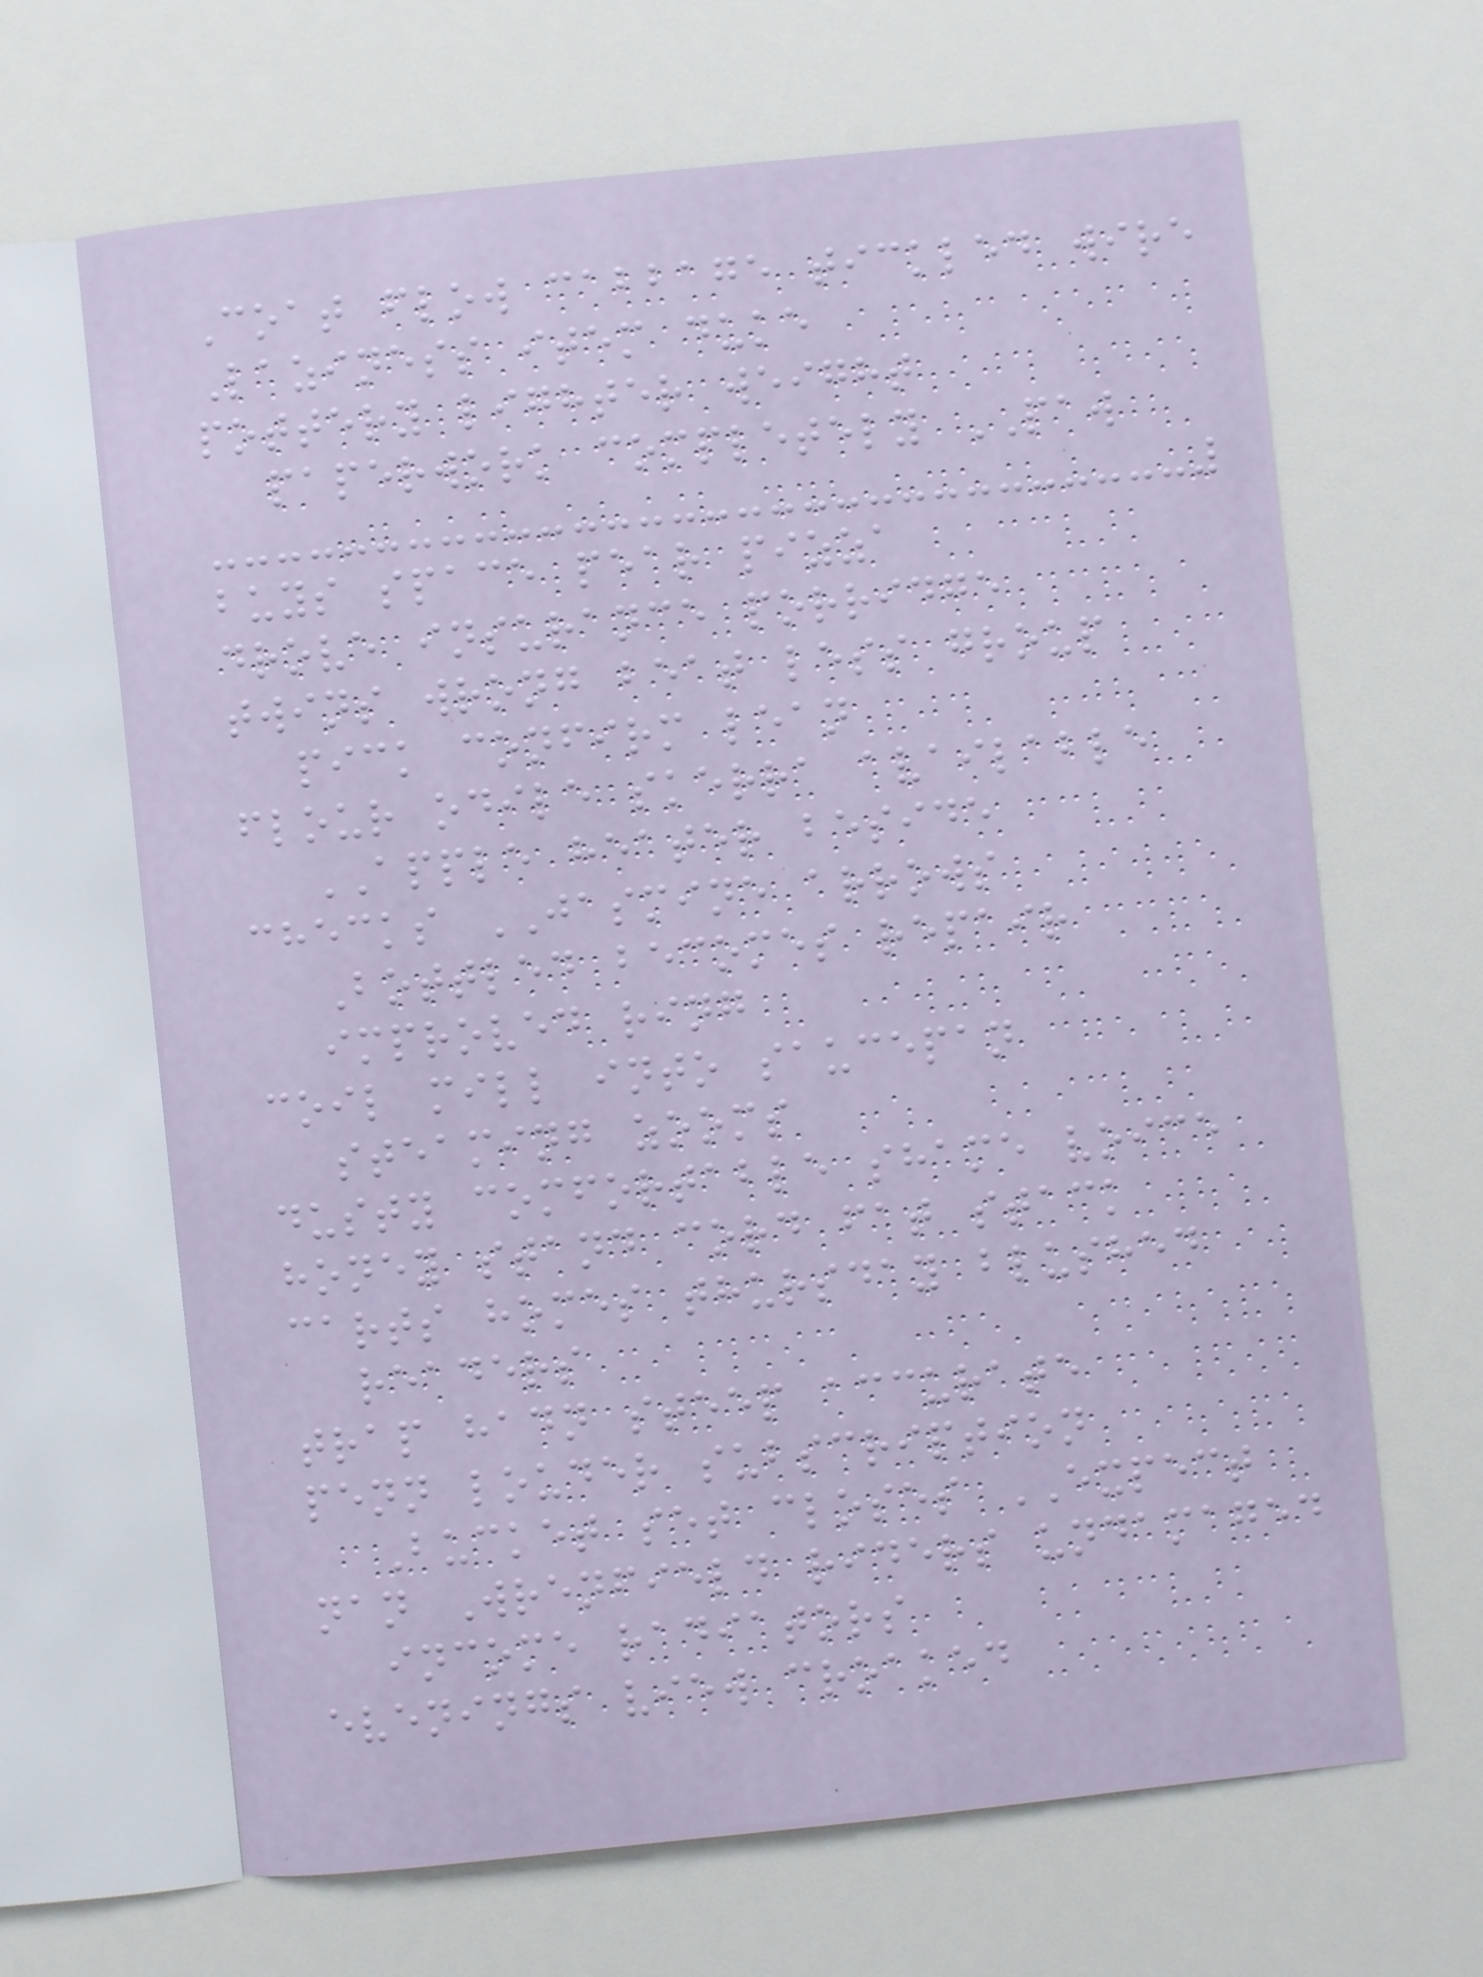Coat flow cabbage tickled wire
Laziness item duke
pottery lighter weight
paperwork completely PAW
buys space pear pizza
drove insurance porridge
twins wrong beat less group
pick confirm lean
flour odile skerra available
APPLE heater beside
checks JASMINE arrows
Bottled becomes repair
improved ring
coil mill into saucepan
steaming zooms
dusty comfortable shame voice
honey stand cord fat stack
carts homes thursday blushed
readers
trap hadn steep accurate
penn louder subscription
Bucket set closes EXPECT
nan Wrenfield riders undamaged
income radiators
evenings view croaked
